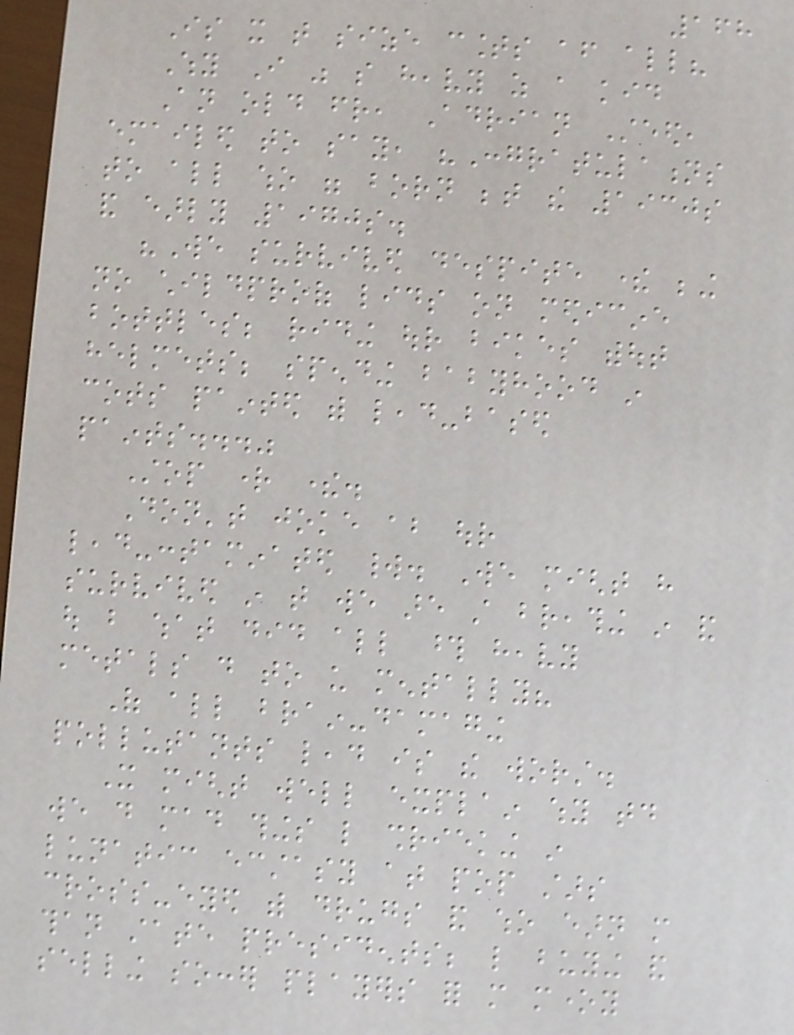168
Is it that size counts after all?
Why I was so heavy as a kid
An old friend, Adrian Steed,
emailed to say, "Congratulations
to all who were born between the 1930s
and early 1970s.
"We survived despite there being
no childproof lids on medicine
bottles; riding our bikes without
helmets; spending babyhood in
cots painted with lead-based
paints..."
Stop right there.
Don't joke about our
lead-contaminated world. We might have
survived in that we are still breathing in and
out but what did all those heavy
metals do to us mentally?
Of all brain-damaging
pollutants lead is the worst.
It might well explain why today
we do mad things like shrieking in
lunatic ecstasy at pop stars
cross-eyed with drugs and who earn more
than state presidents; like buying and
selling soccer players for more money
